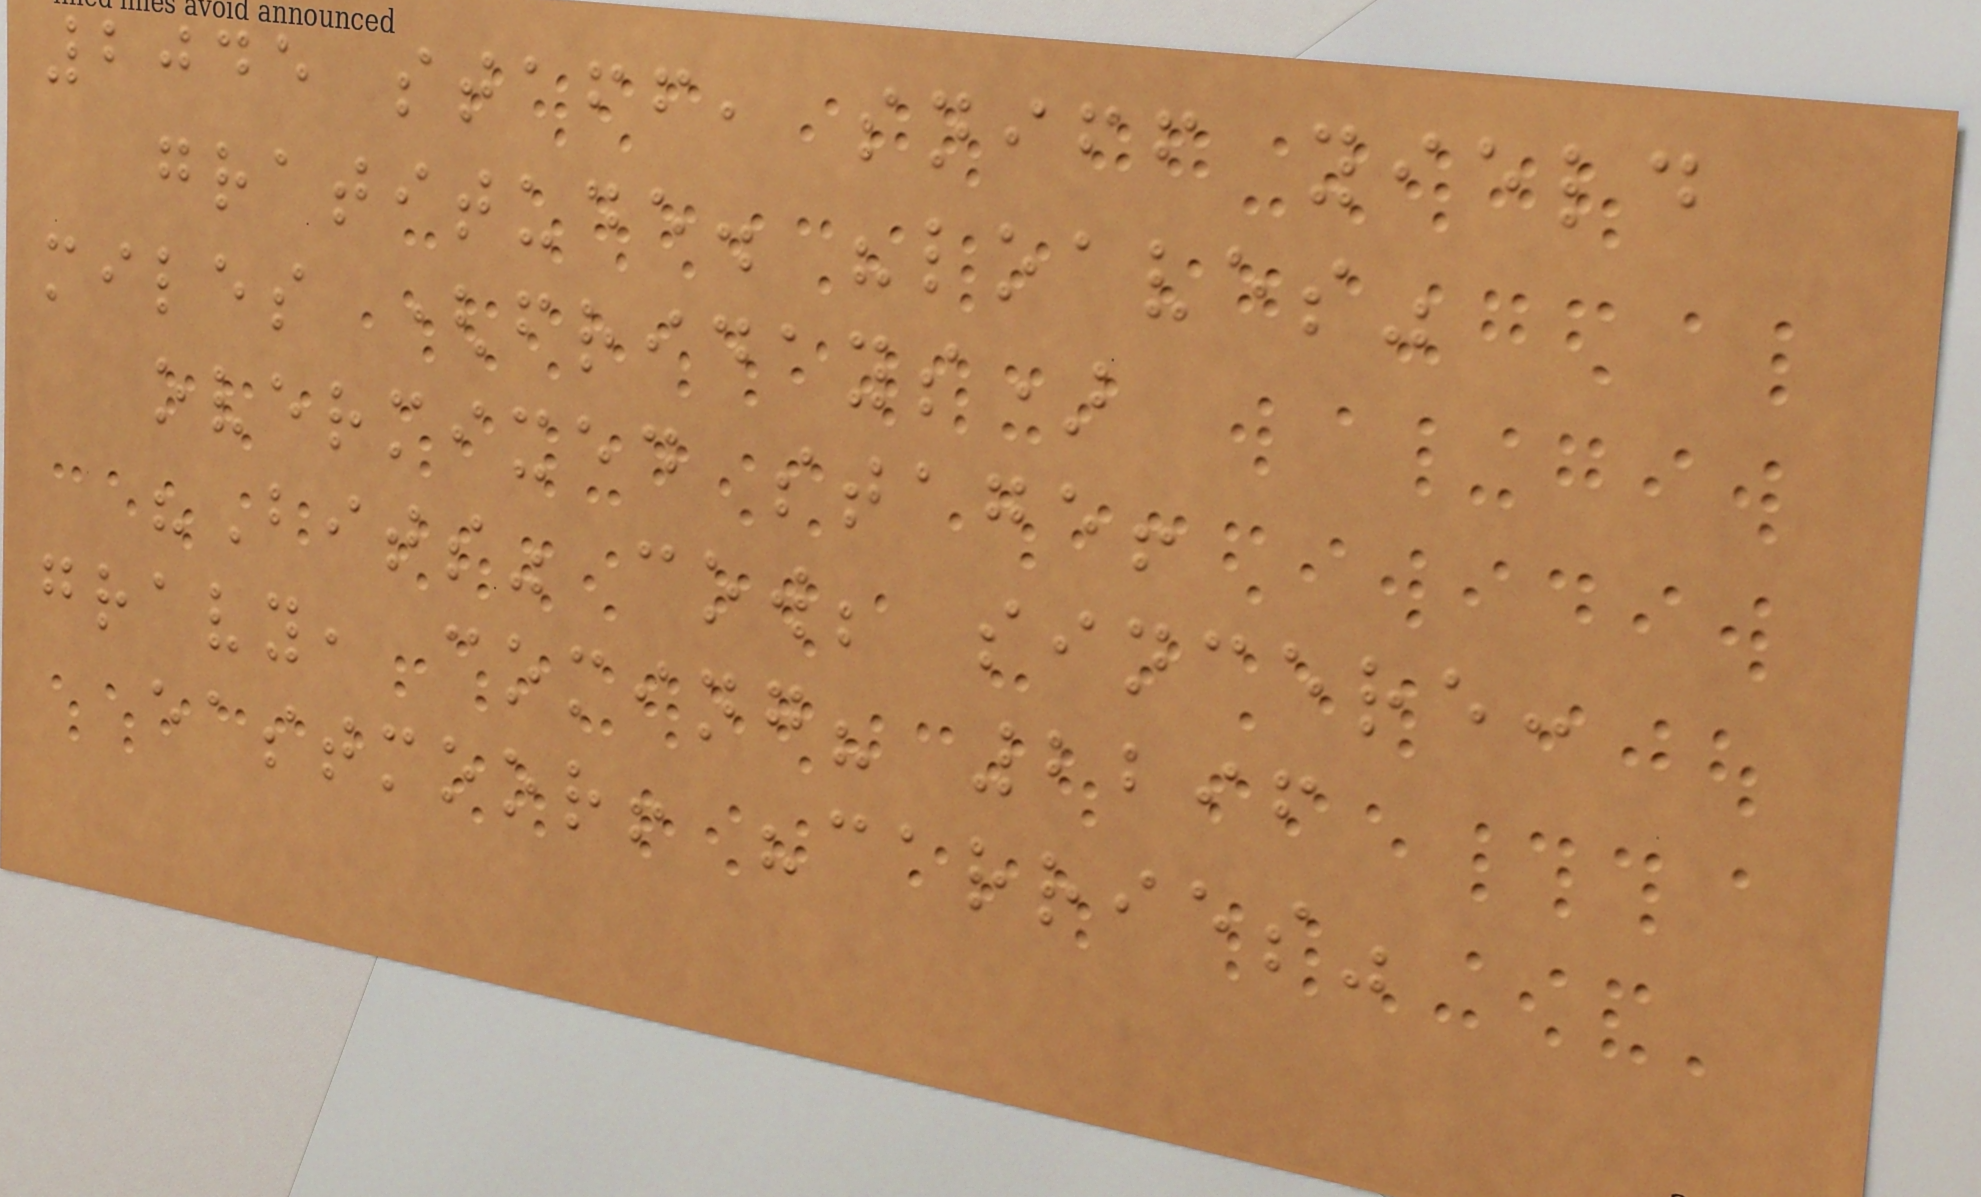2045 staff, sniff yield
gratitude. "loaves"
miles (fridays)
overmixed stage!
"Bits" cow; sincere:
gravy, coming? 2296
eastmoor! "carries"
